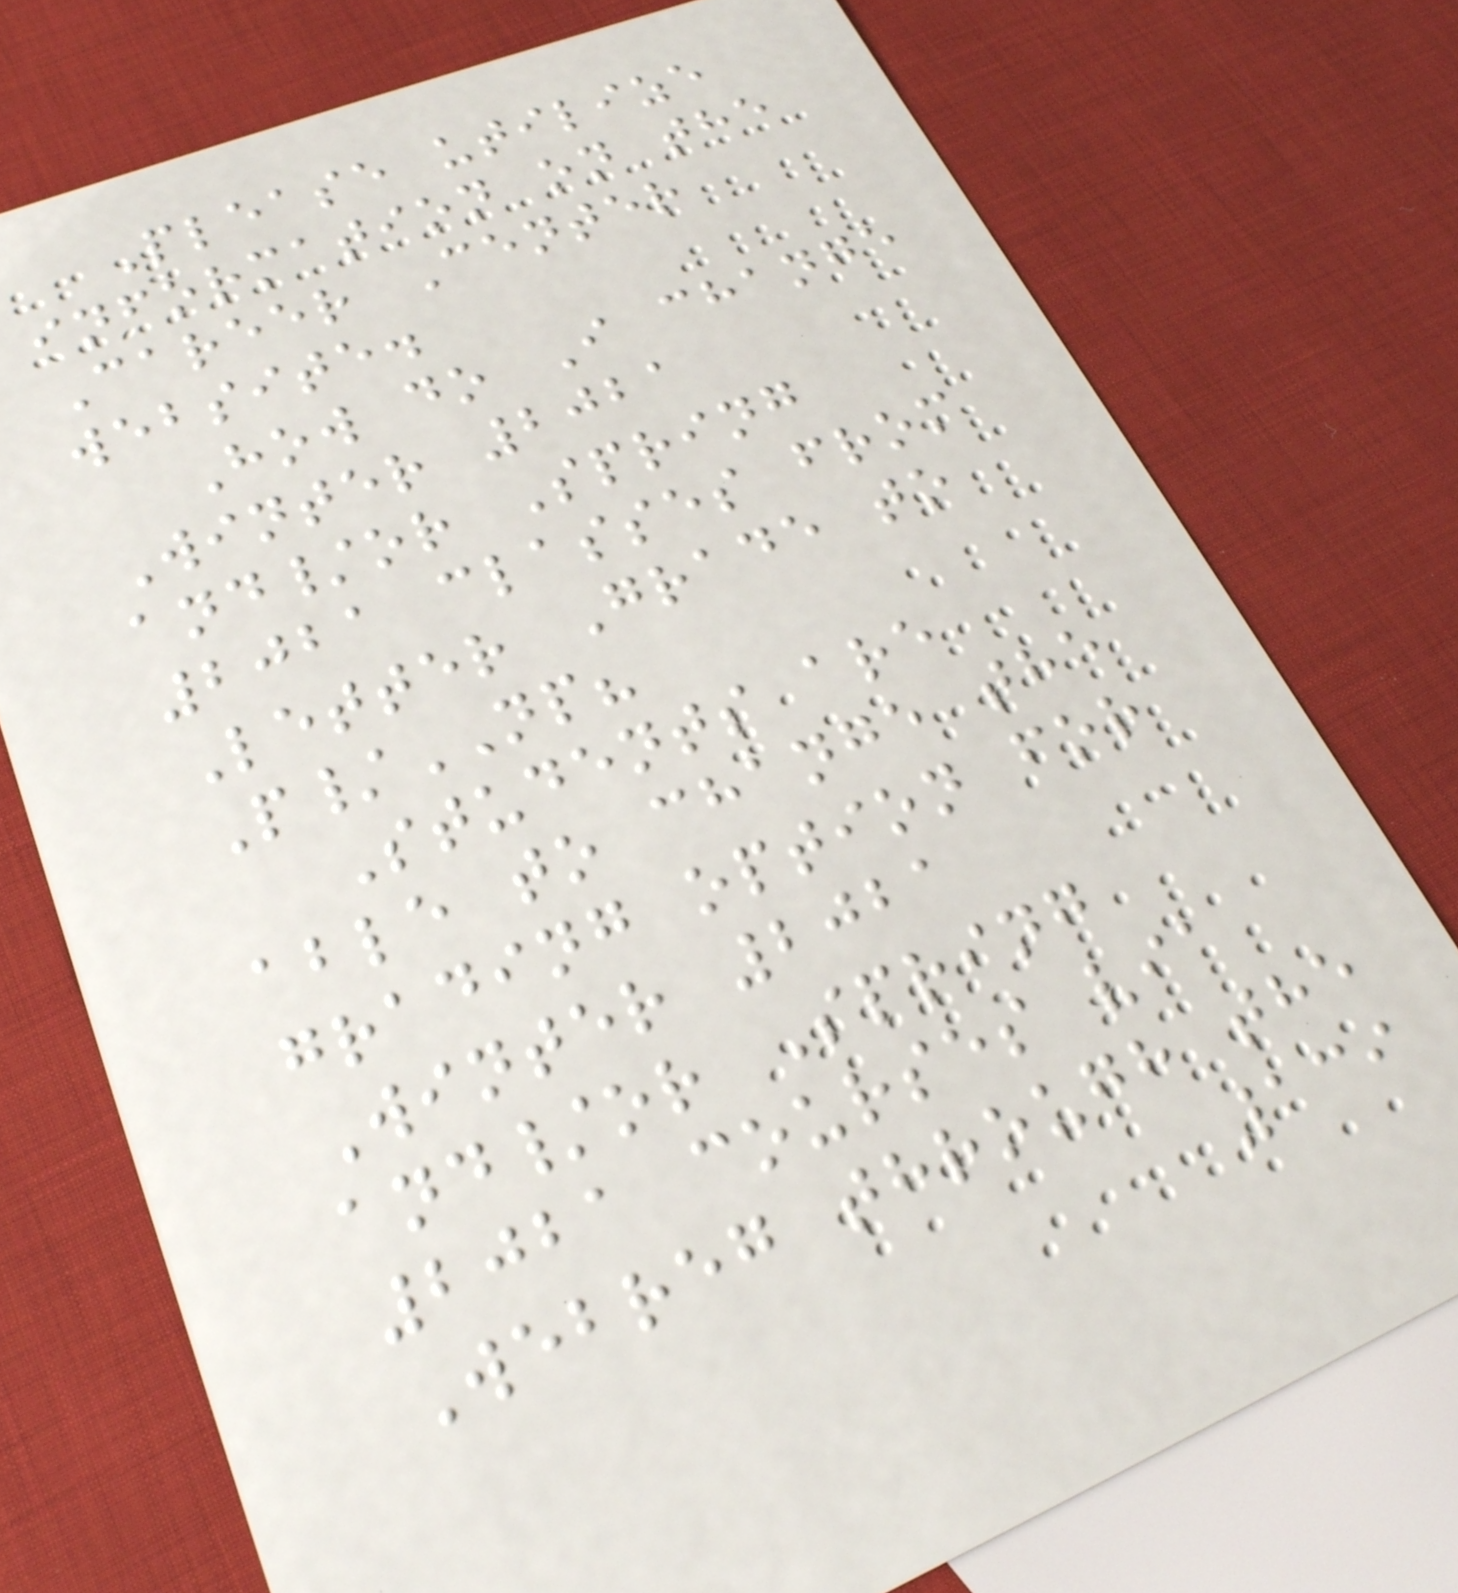Please utilize
information on the
Career Center
website.
How do I change
Winter 2021
and/or Spring
2021 classes from
Letter Grade to
P/NP?
Students are
able to change the
grading option for
Winter 2021
and/or Spring
2021 courses via
Webreg through the
139
